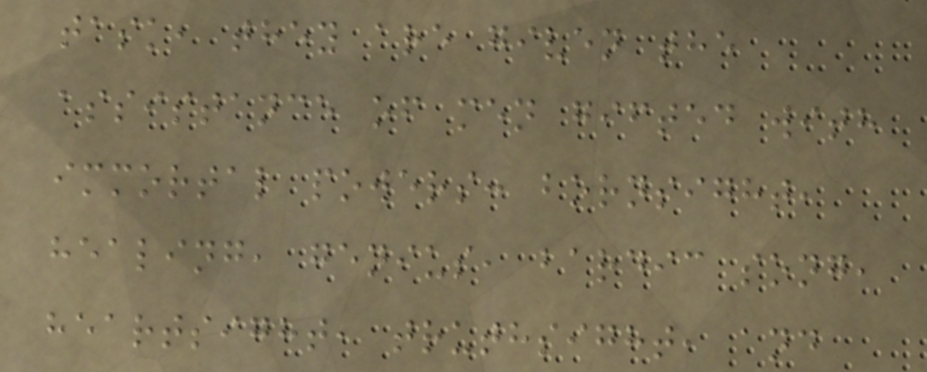task, they are given the
assistance of men gifted with
immortal powers: bornsight,
healing, genius, bardic song,
heartsight, truthsight, and
